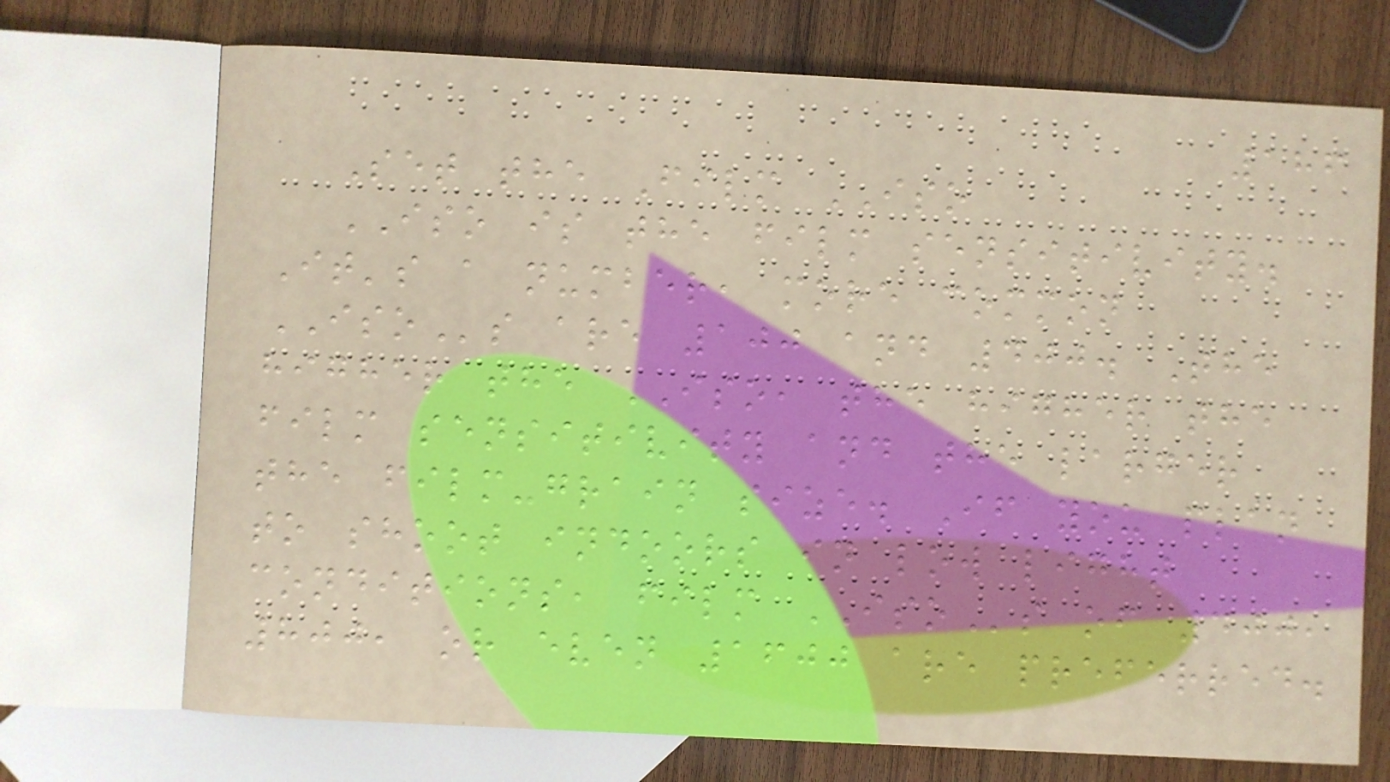186
Set the Film ISO
ISO is the film sensitivity.
It's a number, more common
ISOs are 100 and 400. The
higher the ISO, the higher the
film sensitivity and the larger
the film-grain size. If you plan
to shoot indoors in low light
conditions, film ISOs of 400,
800, or even 1600 are preferred.
